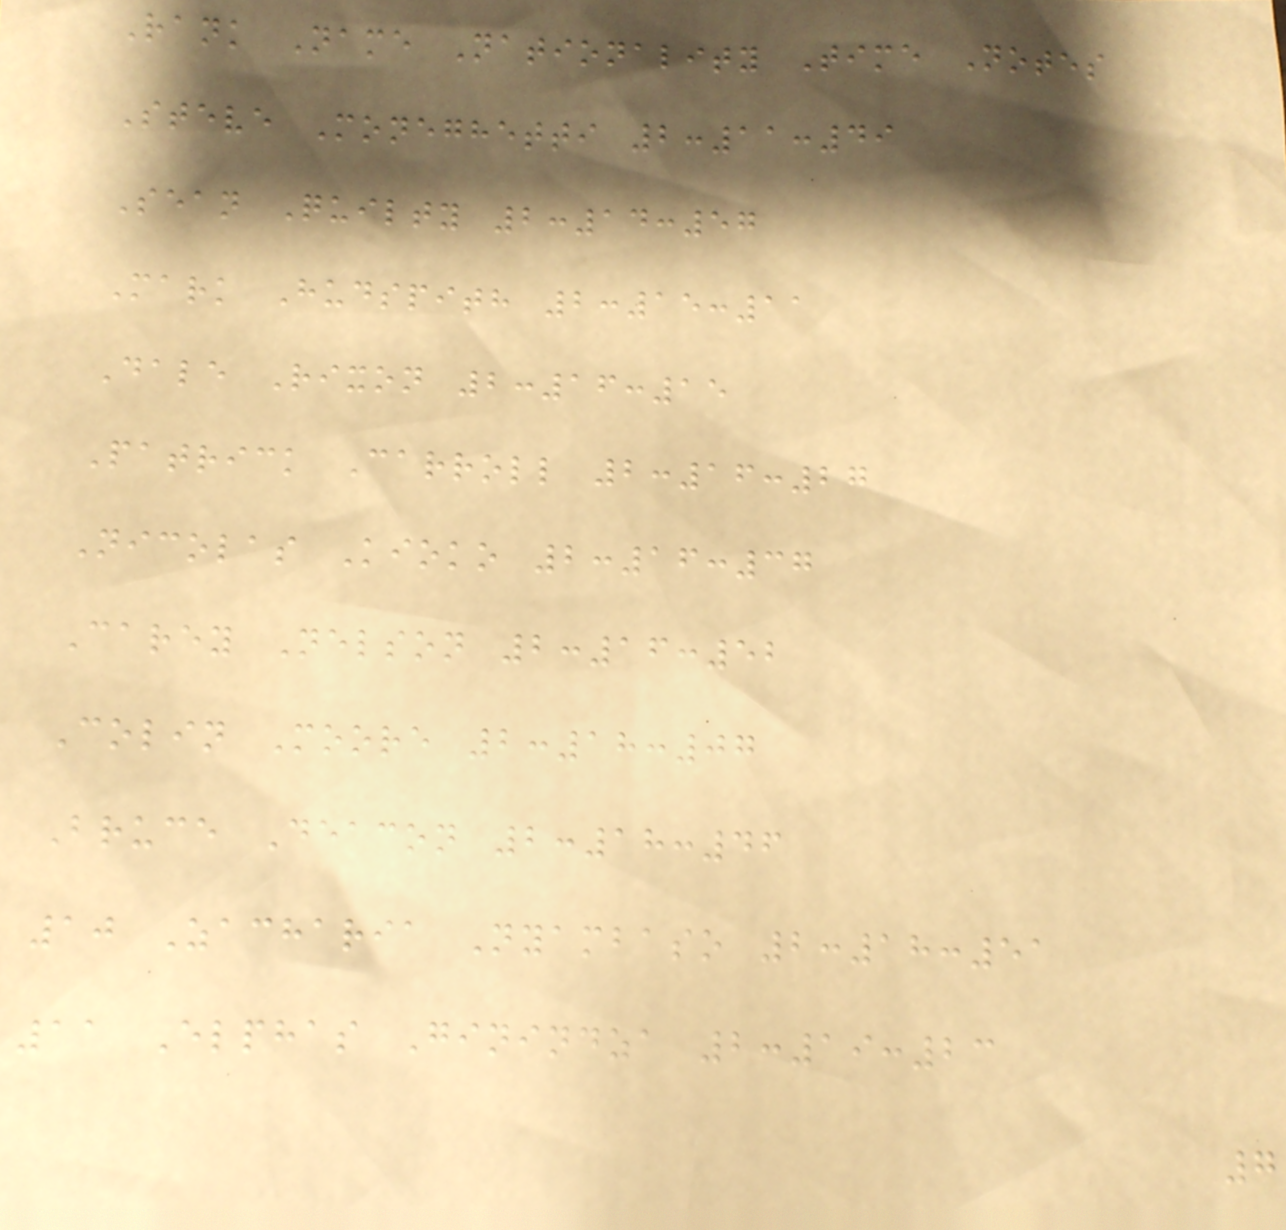Rank Name Nationality Time Notes
Steve Moneghetti 2:11:49
Sean Quilty 2:14:57
Mark Hudspith 2:15:11
Dale Rixon 2:16:15
Patrick Carroll 2:16:27
Nicolas Kioko 2:16:37
Carey Nelson 2:16:52
Colin Moore 2:18:07
Bruce Deacon 2:18:46
10 Zacharia Nyambaso 2:18:51
11 Elphas Ginindza 2:19:23
7
